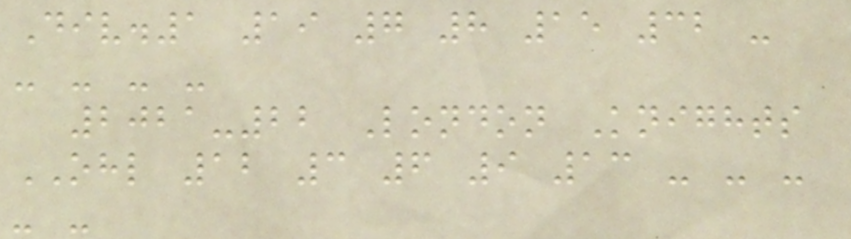Div.1 19 7 8 15 32 -
- - - -
2021-22 London Knights
OHL 12 3 6 9 13 - - -
- -
